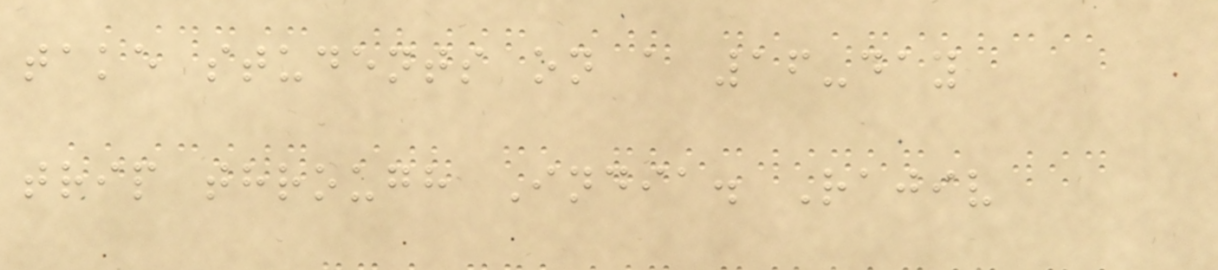take students on a 16-day
trip through India. Rajiv
